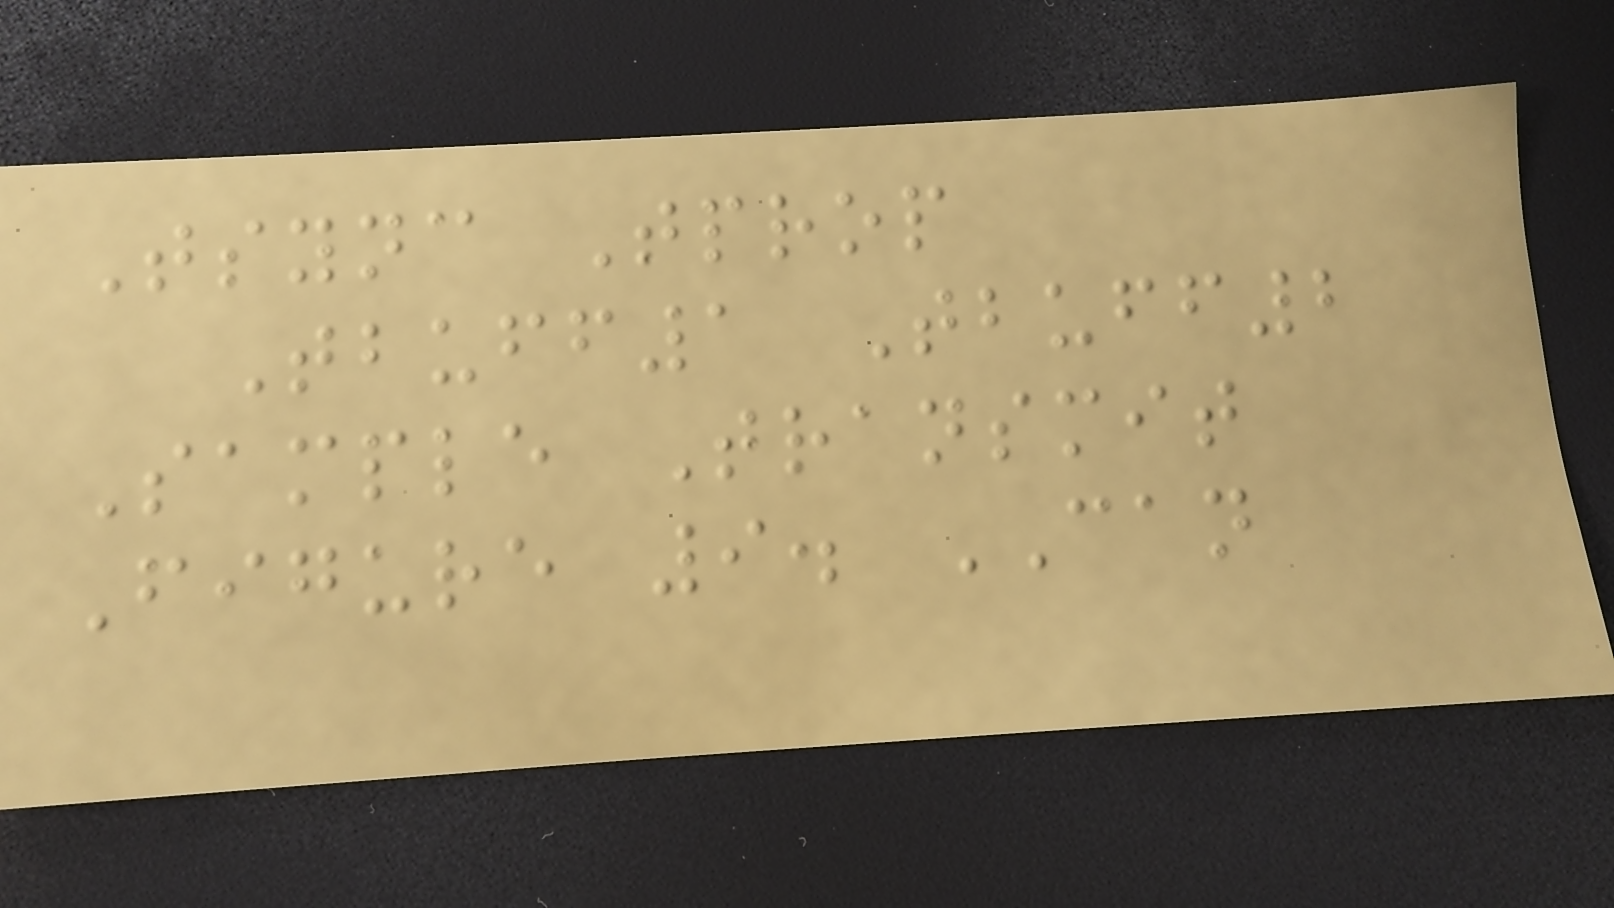Tsync Tprop
Tbuff1 Tbuff2
Sample Transmit
Figure 9. CAN
